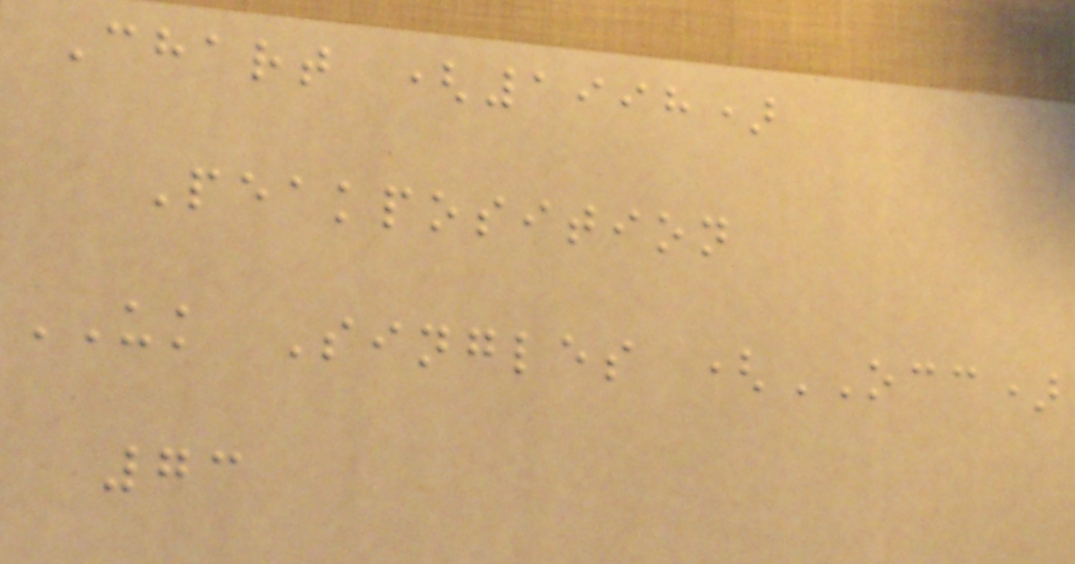Chart (1998)
Peakposition
UK Singles (OCC)
73
